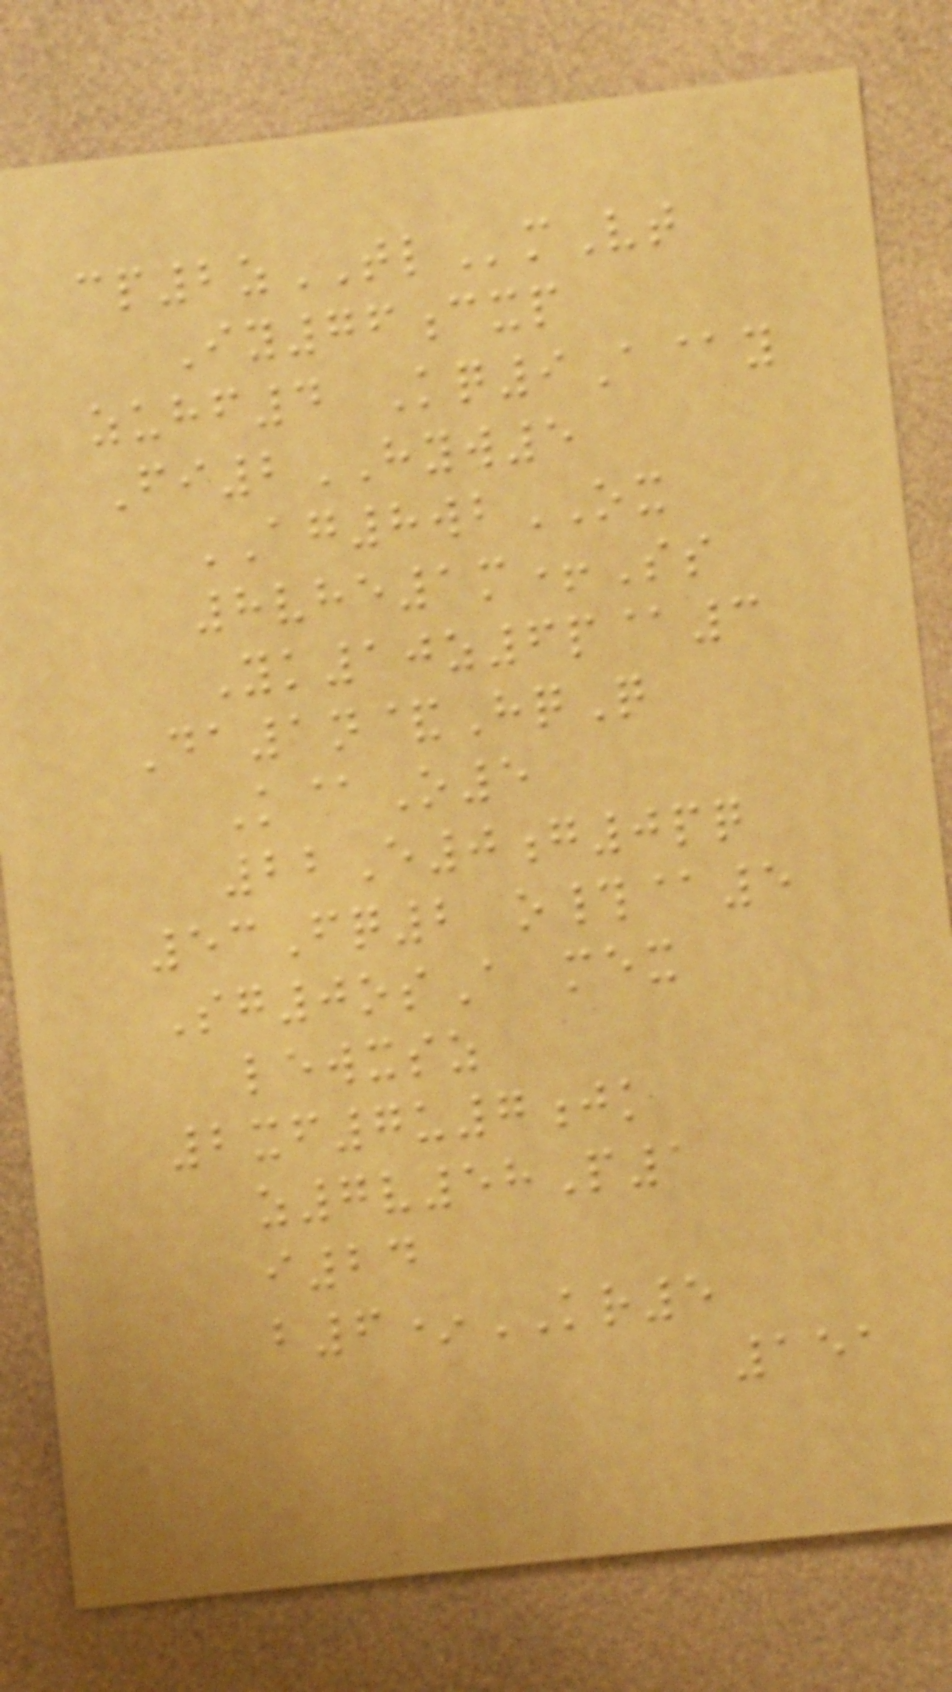cp2zTLmVt
Iy76cxp
zuhf4 Kq9A@y
Fi2HYW5
AG8wbOX
8vhe1m+Ss
Yk10z6p@3
Da1n&HqQ
K@O5
22E0g0pq
53Fq2 o#@5
Sg0osA mex
lewxsz
2xf7u7jk
z7v58P1
i24
b6*KR5
151
